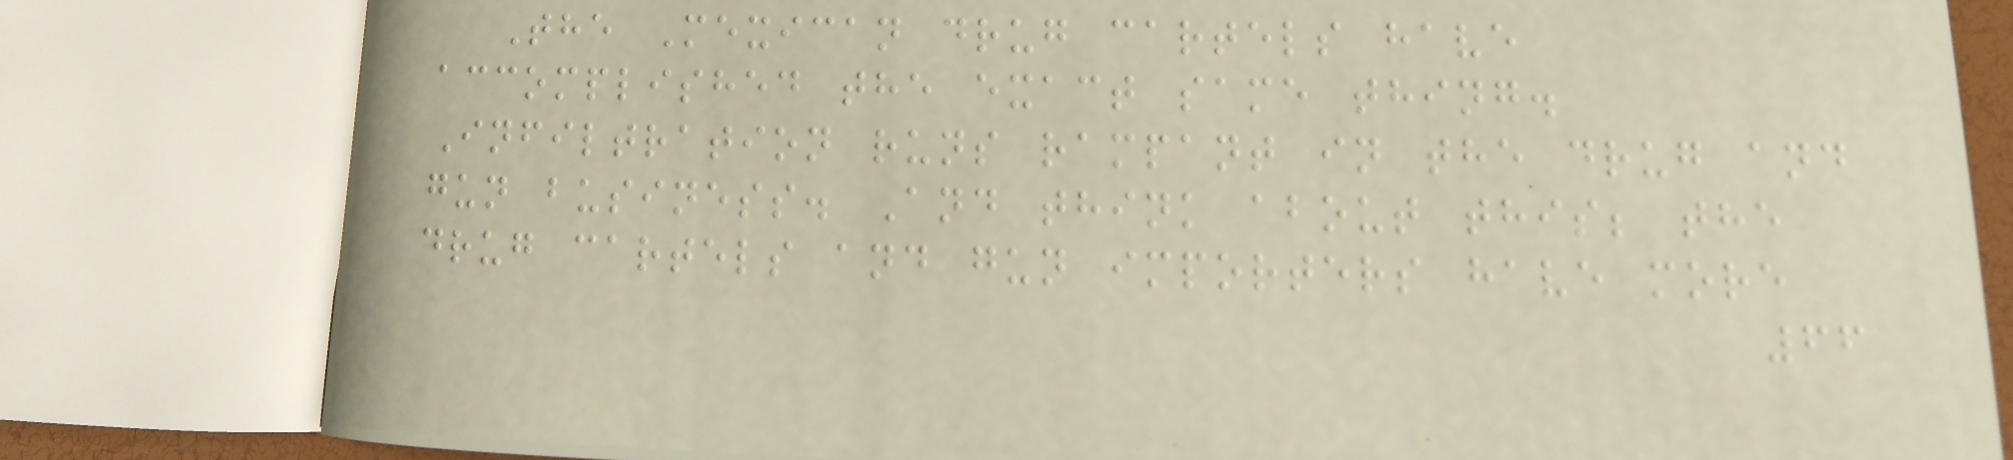The Mexican drug cartels have
accomplished the exact same thing.
Infiltration runs rampant in the drug and
gun business. And think about this; the
drug cartels and gun importers have more
66
